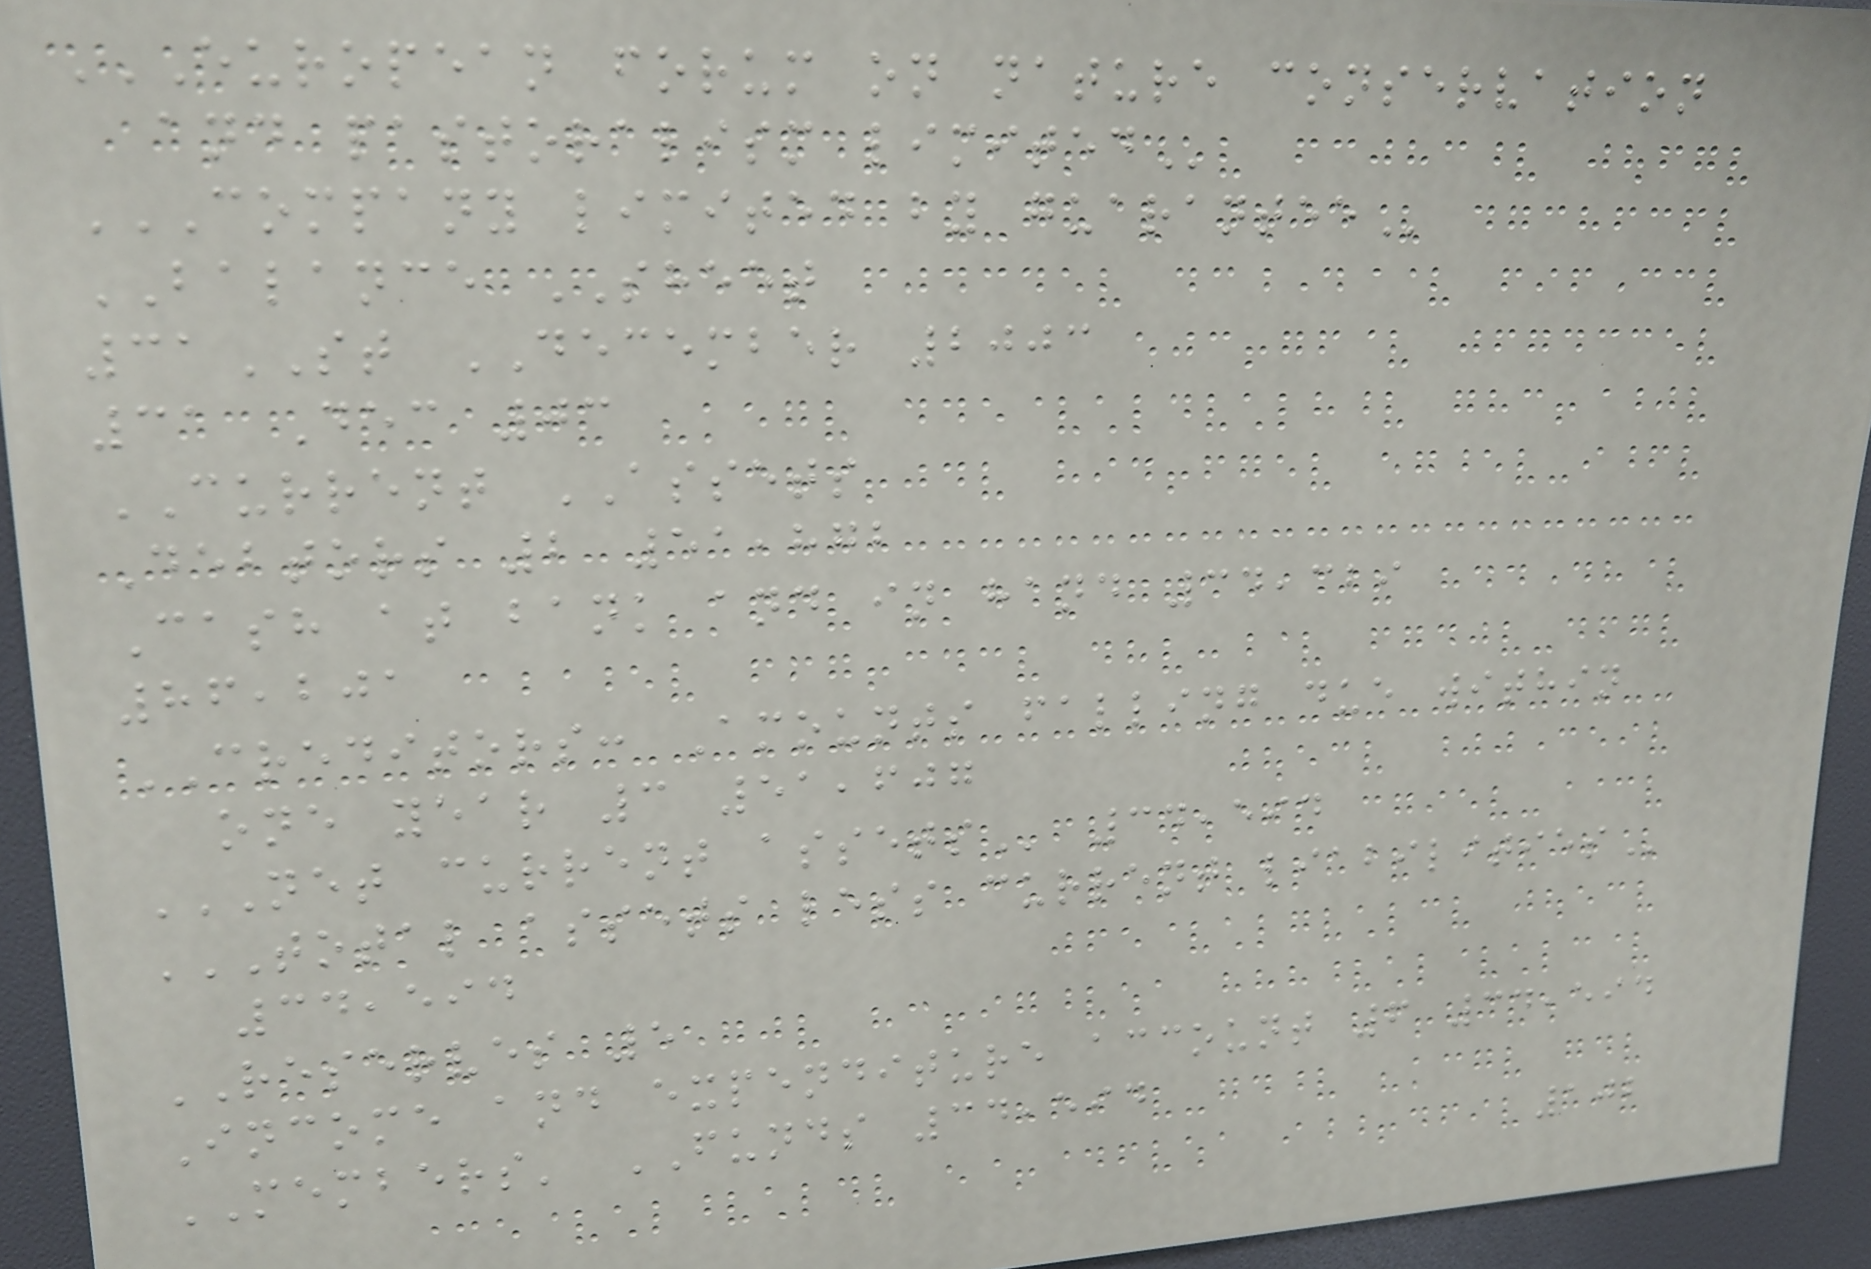EUROPEAN FORUM ON NATURE CONSERVATION
AND PASTORALISM LIMITED
COMPANY LIMITED BY GUARANTEE
BALANCE SHEET
31ST DECEMBER 2003
31 Dec 03
CURRENT ASSETS
Debtors 2 51,872
Cash at bank and in hand 34,329
86,201
CREDITORS: Amounts falling due within
one year 3 51,607
NET CURRENT ASSETS 34,594
TOTAL ASSETS LESS CURRENT LIABILITIES
34,594
RESERVES 5
Income and expenditure account 6 34,594
MEMBERS' FUNDS 34,594
102
